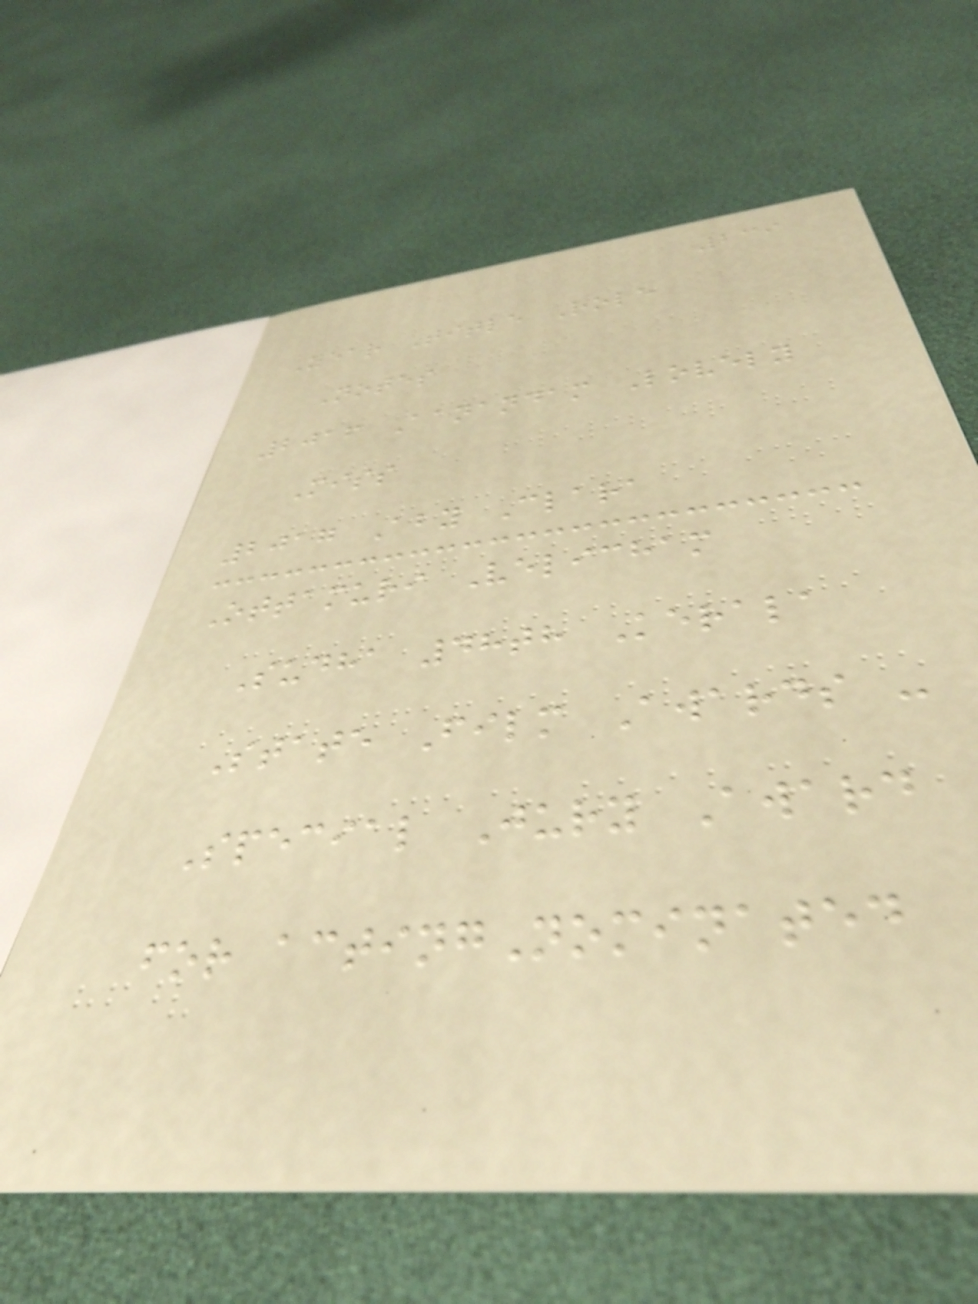239
Year Title Role
Notes
2016 Aanandam Lovely
Miss
2017 Aby Clara
Ottamuri Velicham
Sudha 48th Kerala
State Film Awards -
Special Jury Award
for actingNominated
